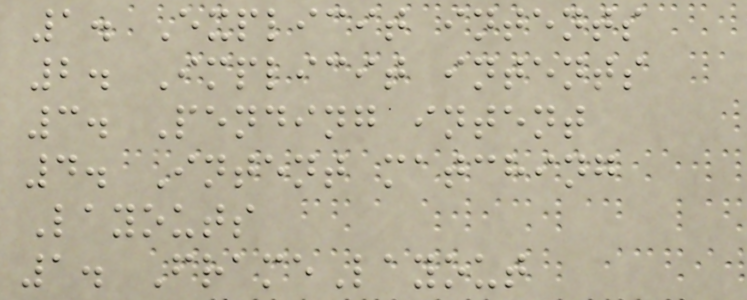1. Explicit intents
2. Implicit intents
3. Pending intent
4. Intent matching
Layouts
1. FrameLayout
